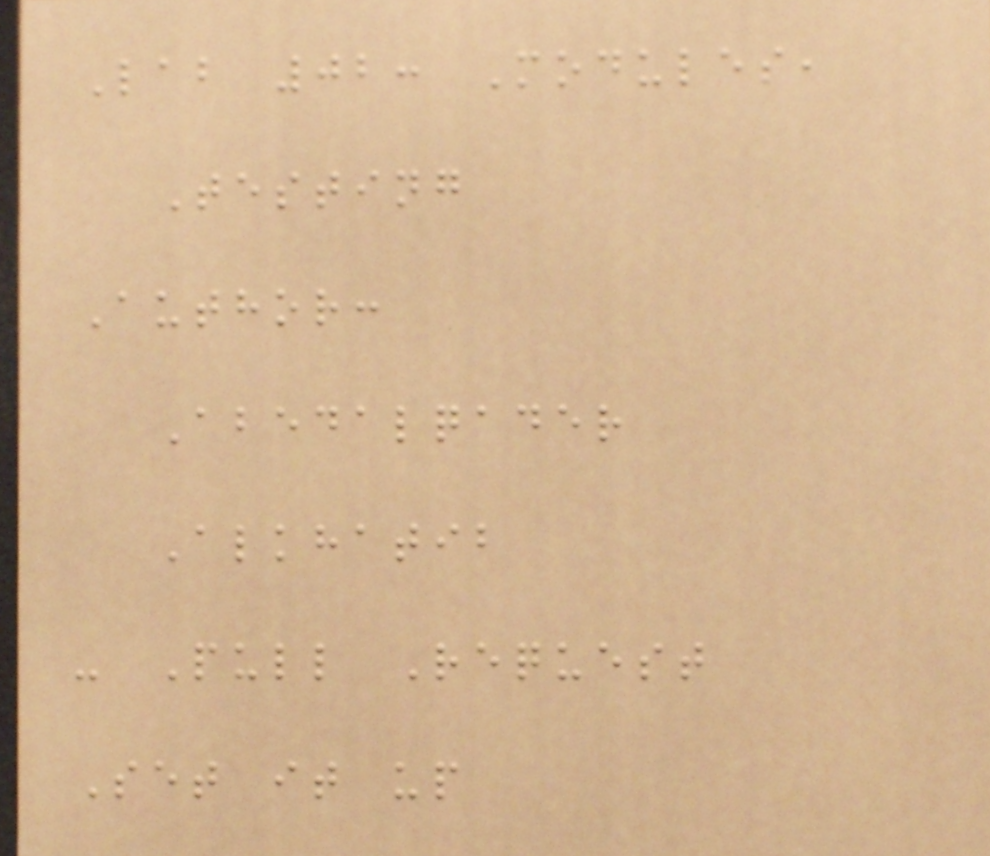Lab 02: Modules,
Testing
Author:
Abedalqader
Alkhatib
- Pull Request
Set it up
